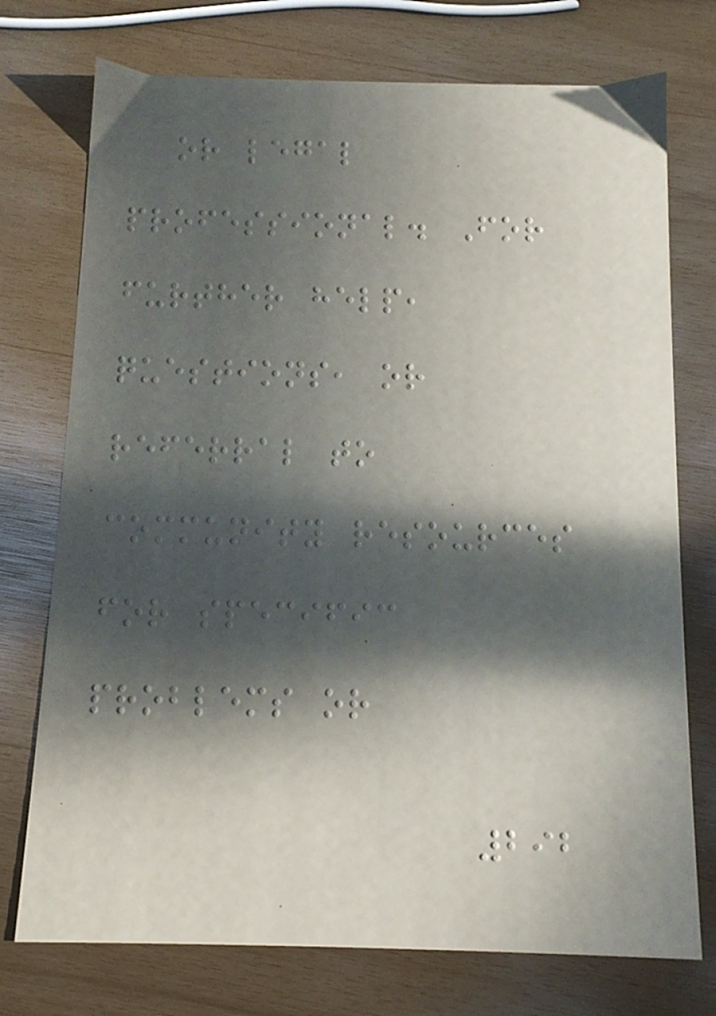or legal
professional. For
further help,
questions, or
referral to
community resources
for specific
problems or
292
